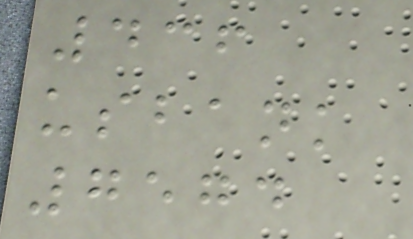436
usbank
7574
